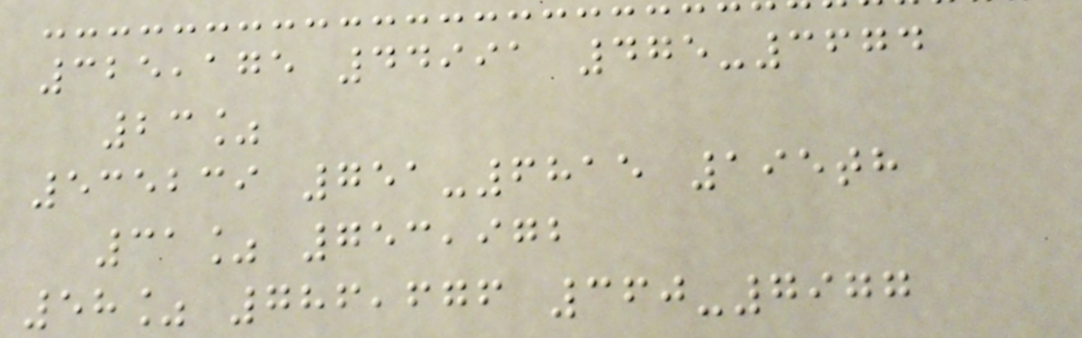325,175 44991 475-3674
23%
535239 751-6815 195th
31% 753,972
58% 786,676 360-7977
